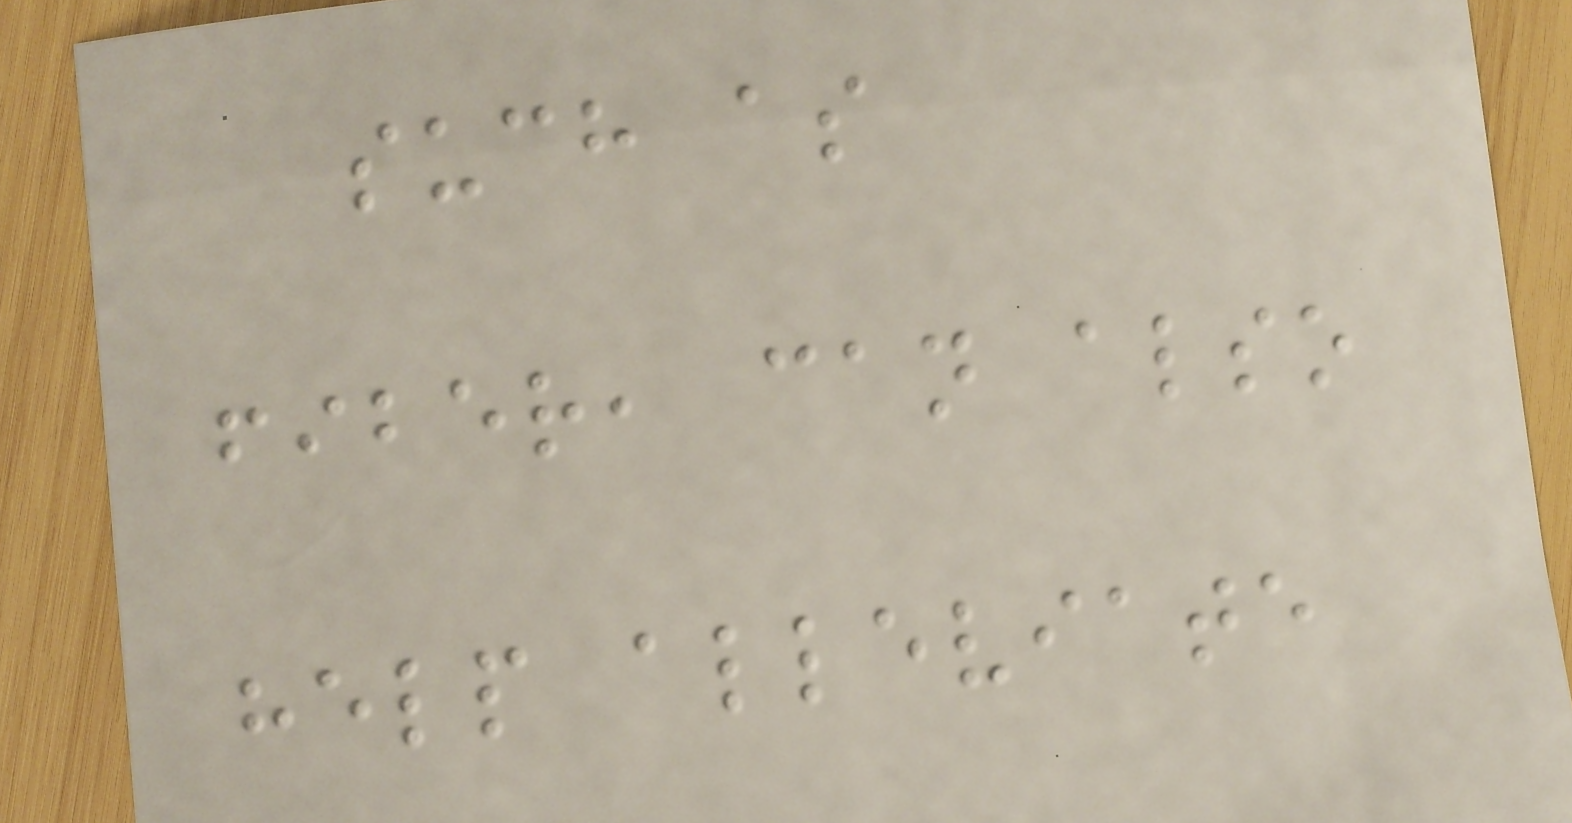such as
fiber, can also
help alleviate
